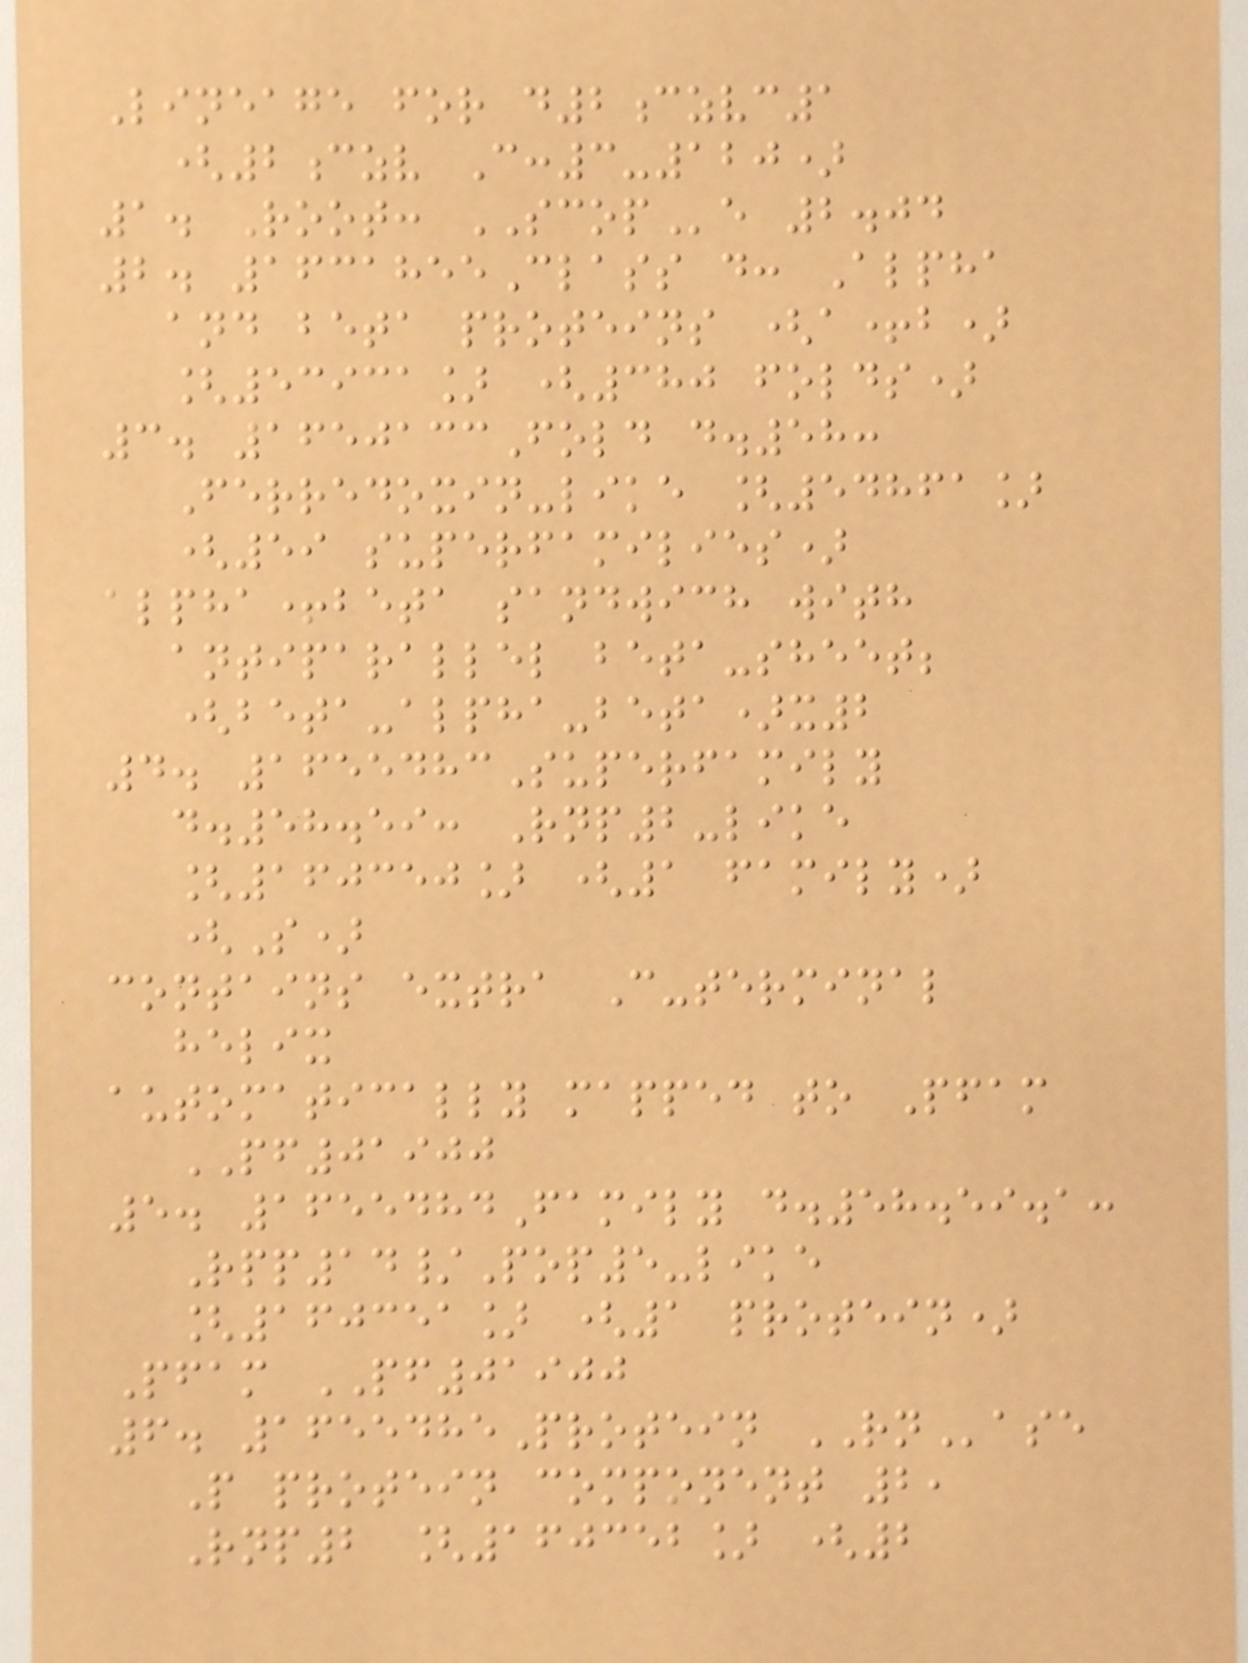Lineage for d2czvc1
(2czv C:3-120)
1. Root: SCOPe 2.04
2. 1631855Class d: Alpha
and beta proteins (a+b)
[53931] (380 folds)
3. 1650133Fold d.58:
Ferredoxin-like [54861]
(59 superfamilies)
alpha+beta sandwich with
antiparallel beta-sheet;
(beta-alpha-beta)x2
4. 1655483Superfamily
d.58.59: Rnp2-like
[160350] (1 family)
(S)
contains extra C-terminal
helix
automatically mapped to Pfam
PF01900
5. 1655484Family d.58.59.1:
Rpp14/Pop5-like
[160351] (1 protein)
Pfam PF01900
6. 1655485Protein RNase
P protein component 2,
Rnp2 [160352] (2
